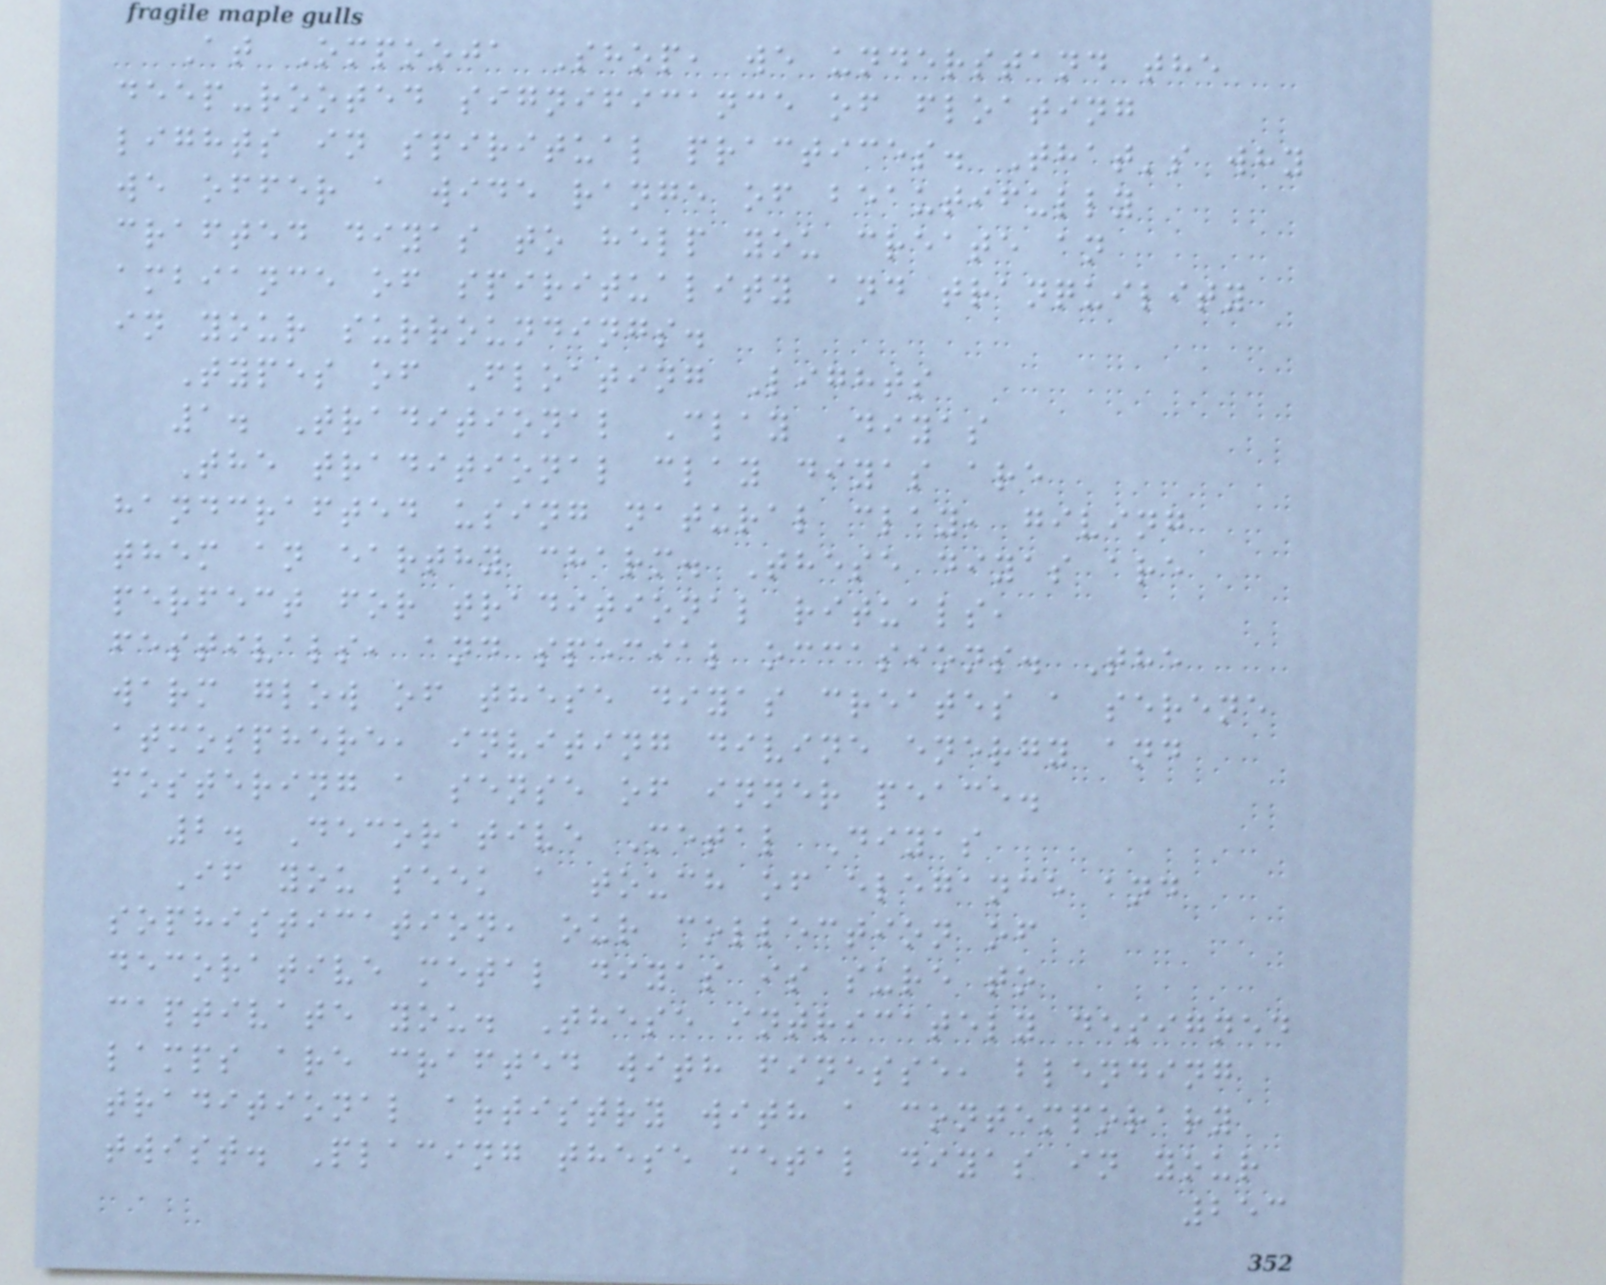At Ompooja Shop, we understand the
deep-rooted significance of floating
lights in spiritual practices. That's why
we offer a wide range of beautifully
crafted diyas to help you create an
ambiance of spirituality and tranquility
in your surroundings.
Types of Floating Lights
1. Traditional Clay Diyas
The traditional clay diyas are
handcrafted using natural clay, giving
them an earthy charm. These diyas are
perfect for traditional rituals,
festivals, and special occasions. The
warm glow of these diyas creates a serene
atmosphere, inviting divine energy and
fostering a sense of inner peace.
2. Decorative Metal Diyas
If you seek a touch of elegance and
sophistication, our collection of
decorative metal diyas is sure to
captivate you. These intricately designed
lamps are crafted with finesse, blending
traditional artistry with a contemporary
twist. Placing these metal diyas in your
253
